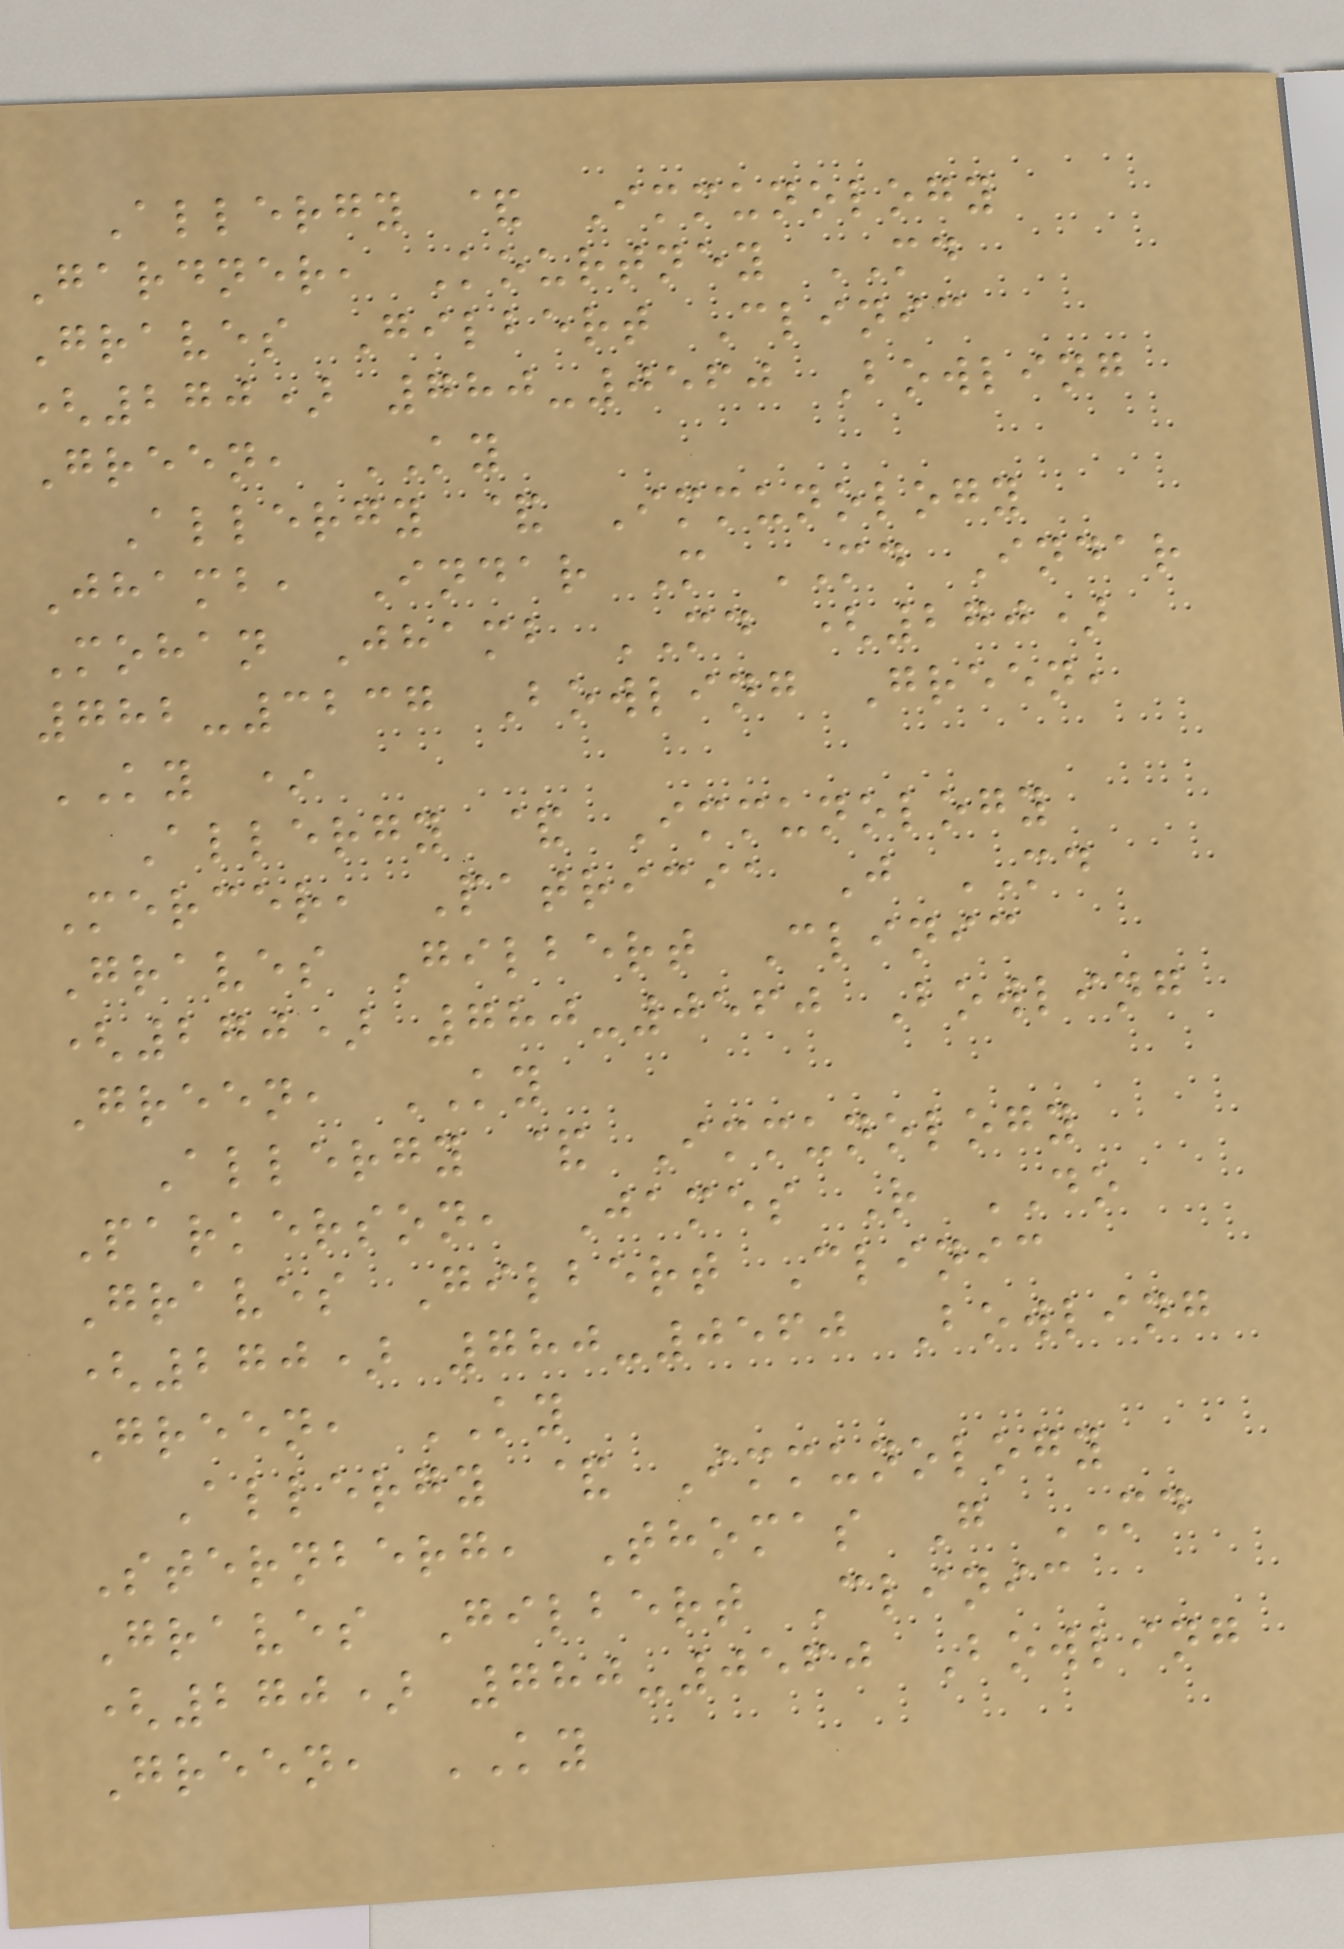Allergy & Immunology
Gardner, Kourtney MD
Graves Gilbert Clinic
(270) 780-0560 Bowling
Green, KY
Allergy & Immunology
Jhamb, Indar M MD Indar
Mohan Jhamb MD (270)
782-3237 Bowling Green,
KY *
Allergy & Immunology
Mercer, Patricia J MD
Graves Gilbert Clinic
(270) 780-0560 Bowling
Green, KY
Allergy & Immunology
Parkerson, James R DO
Graves Gilbert Clinic
(270) 780-0560 Bowling
Green, KY
Allergy & Immunology
Sternberg, Thomas G MD
Graves Gilbert Clinic
(270) 780-0560 Bowling
Green, KY
